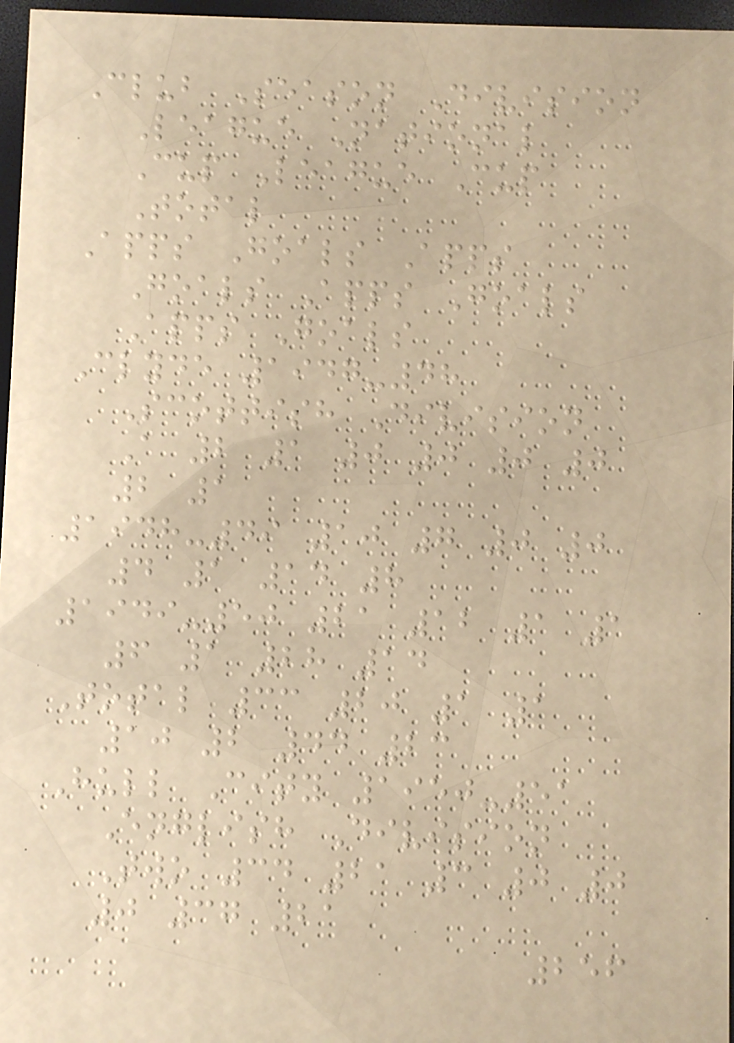Club Season Division
League National
Cup League Cup
Total
Apps Goals Apps
Goals Apps Goals
Apps Goals
Clyde 1947-48
Scottish Division
A 2 1 0 0 0 0
2 1
1948-49 10 7 0 0
4 1 14 8
1949-50 21 12 1 1
6 1 28 14
Total 33 20 1 1
10 2 44 23
Hull City 1950-51
English Division
Two 34 21 3 0 0
0 37 21
256
